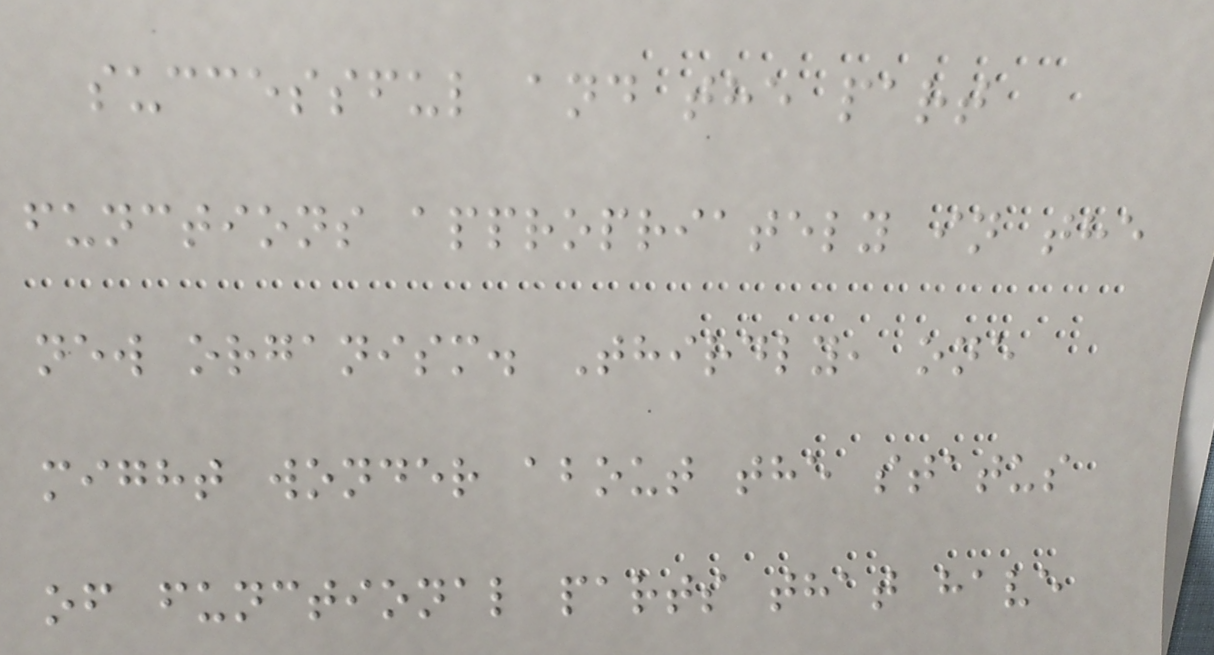successful and the part
functions appropriately in the
new organism. Thirdly, one
might wonder about the status
of functional parts that have
